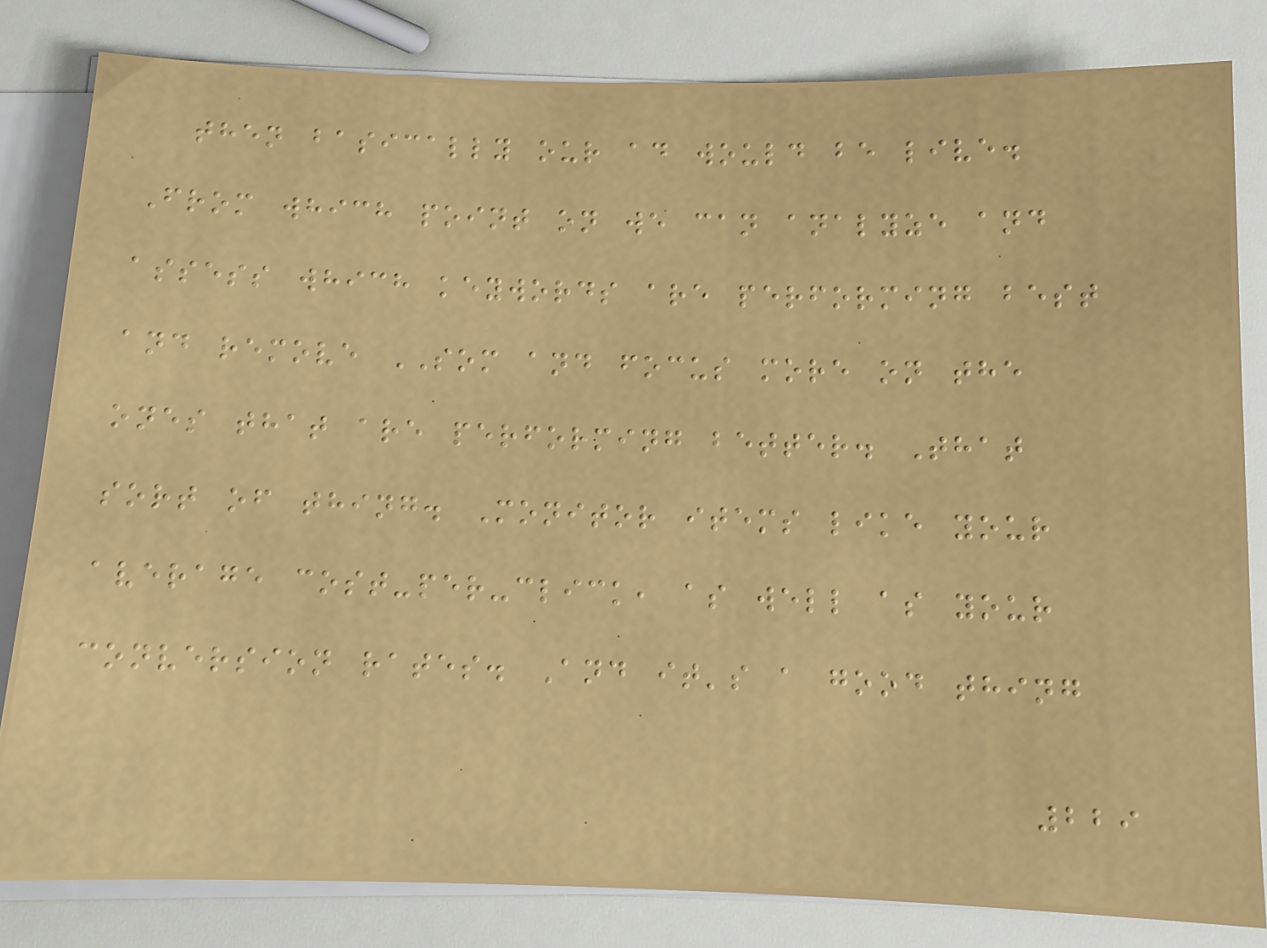then basically our ad would be live.
From which point on we can analyze and
assess which keywords are performing best
and remove SOM and focus more on the
ones that are performing better. That
sort of thing. Monitor items like your
average cost-per-click, as well as your
conversion rates. And it's a good thing
229
